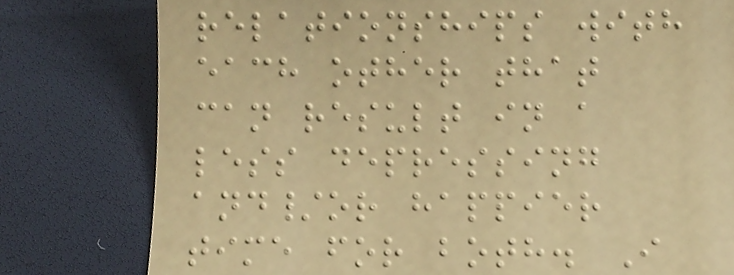relationships with
each other that
can result in a
less depressing
and/or happier
time for both. I
